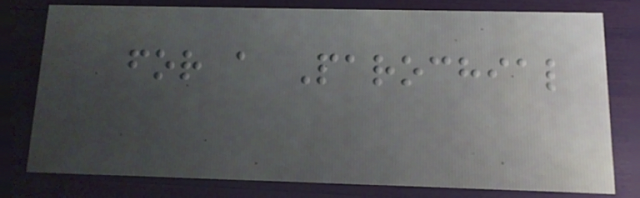for a Parochial
